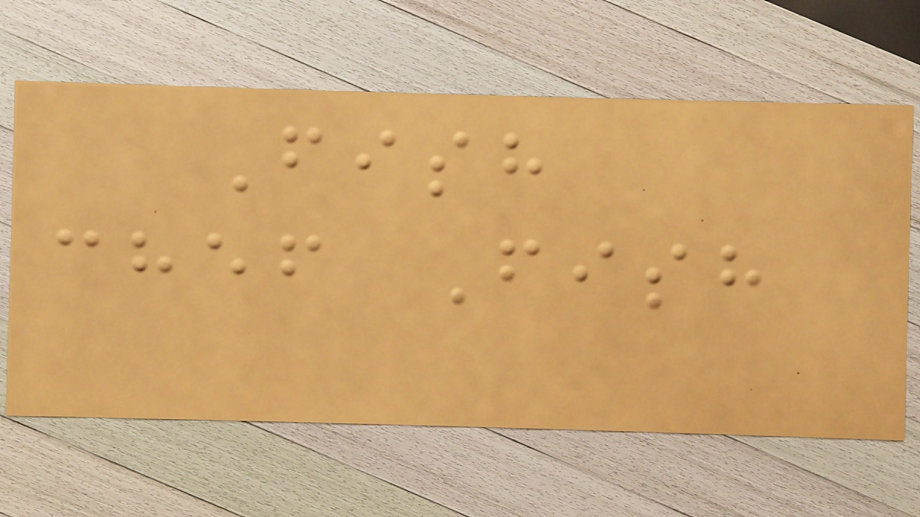Fish
chef Fish
